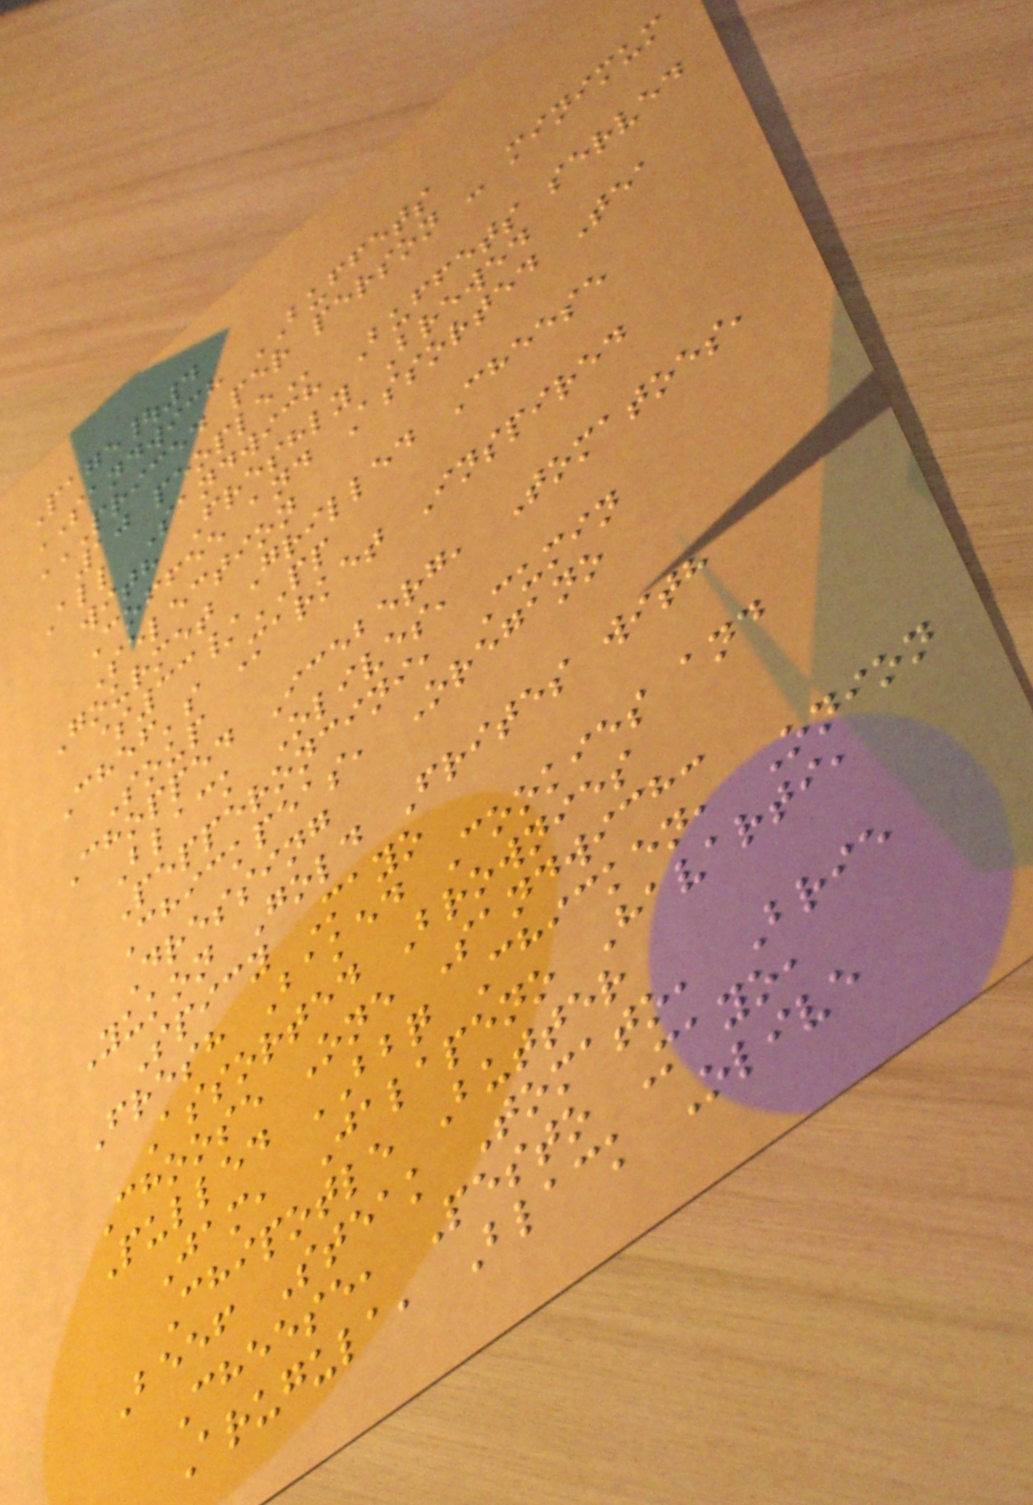Page|4
SANDWICH BUFFETS
PRICED PER PERSON - MINIMUM
10 PEOPLE
All Sandwich Buffets served
with Freshly Brewed
Coffee and Assorted Tea
Selection
Gourmet Grilled Cheese
$33/PP
Chef's Market Inspired
Soup
Chopped Iceberg, Tomatoes,
Black Olives,
Pepperoncini, Cumin
Chickpeas, Oregano
Dressing
Yukon Gold Frites with
Spicy Mayo
Fresh Baked Cookies and
Assorted Brownies
Choose One Sandwich:
Pulled BBQ Chicken, Onion
Jam, Jalapeno Havarti,
Chipotle Butter
Beef Steak Tomato, Brie
Cheese, Pesto Mayo,
Arugula, Black Olive
